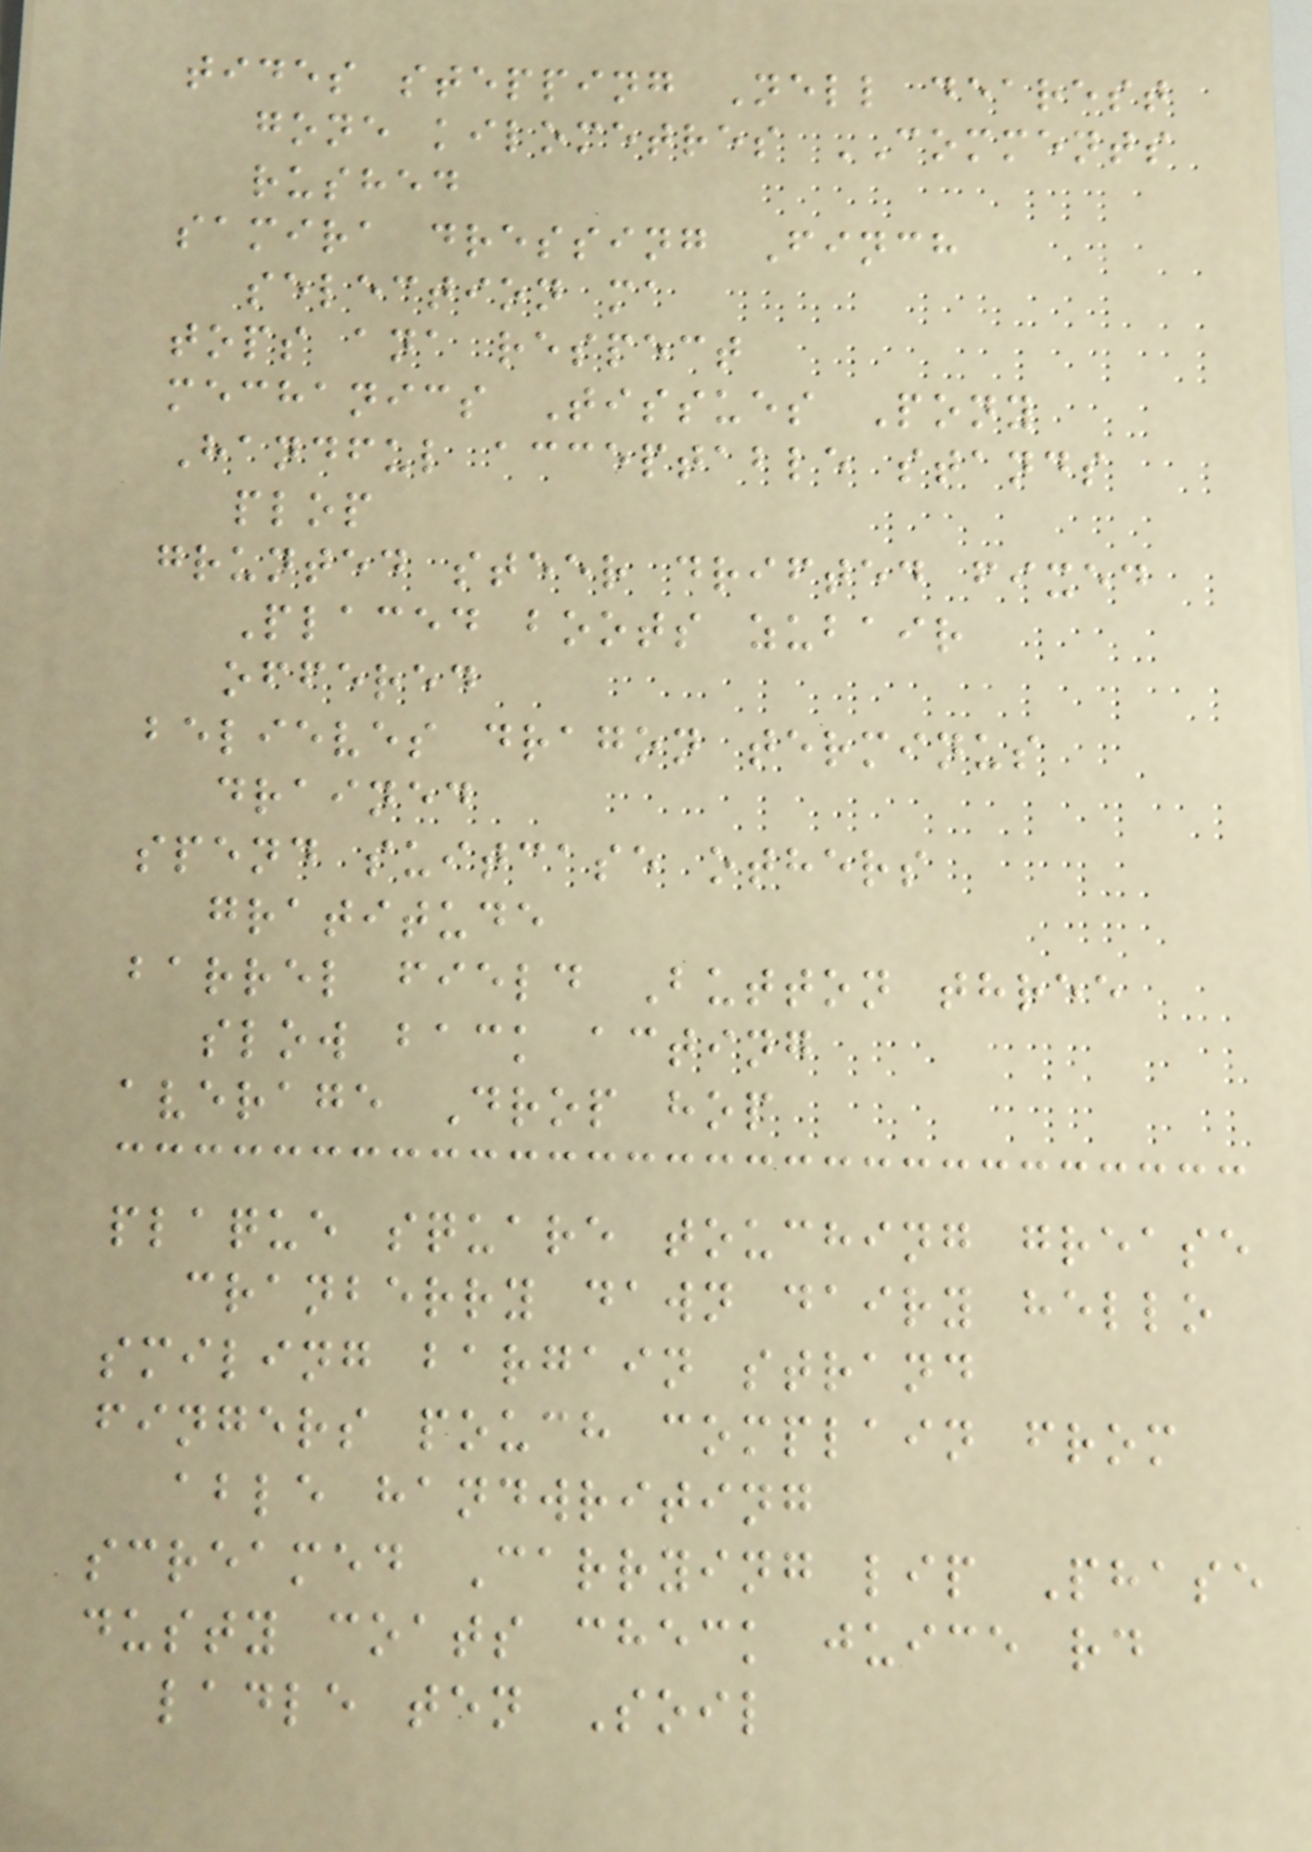tides stepping Nell dearest
gone kilometres COMMENTS
rushed
samira dressing Finch
selection ma
tops ana respect
mechanics Tissues Pony
Handful acceptable stands
plop
grunted steer drifted fixed
Placed boots zubair
offered
believes dragon terminus
drained
spend suitcase others
gratitude
barrel field Button three
slow back acting
average Drop hop
plaque square touching grease
cranberry dawn dairy hello
smiling bargain strand
fingers pouch complain from
able handwriting
screamed Carrying lip Phase
dusty coats check juice rd
ladle ten Soil
